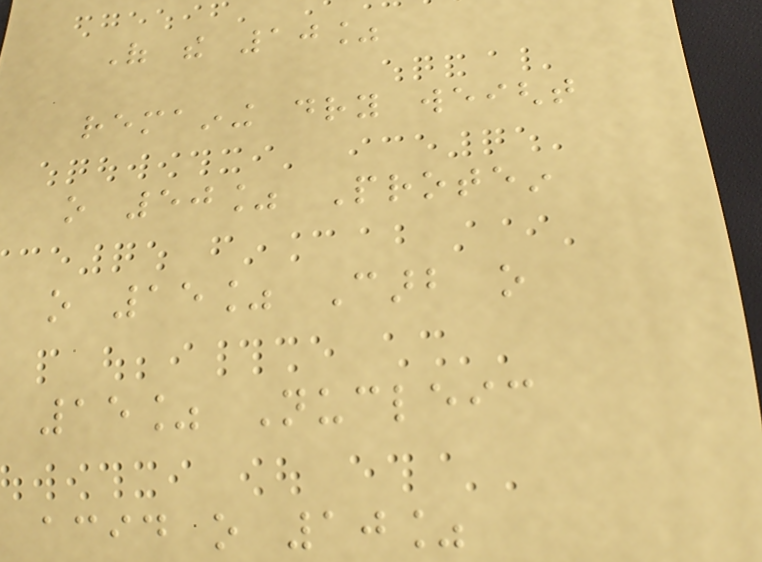Of the 10%
remaining dry weight
o 50% Protein
o 15% Carb o
15% Nucleic
acid o 10%
